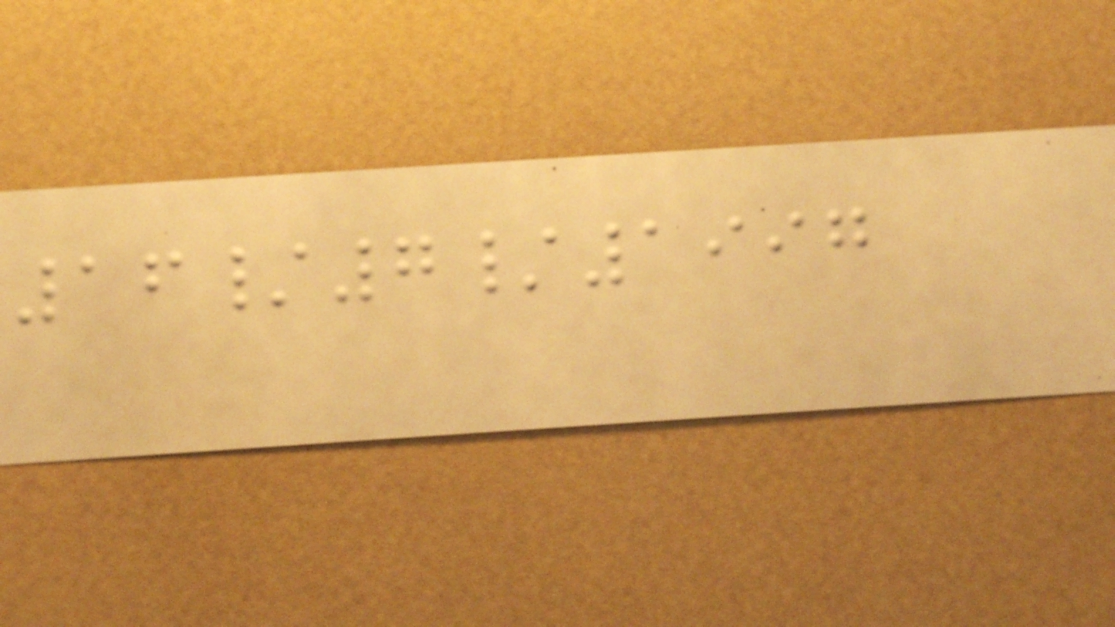16/7/1997
